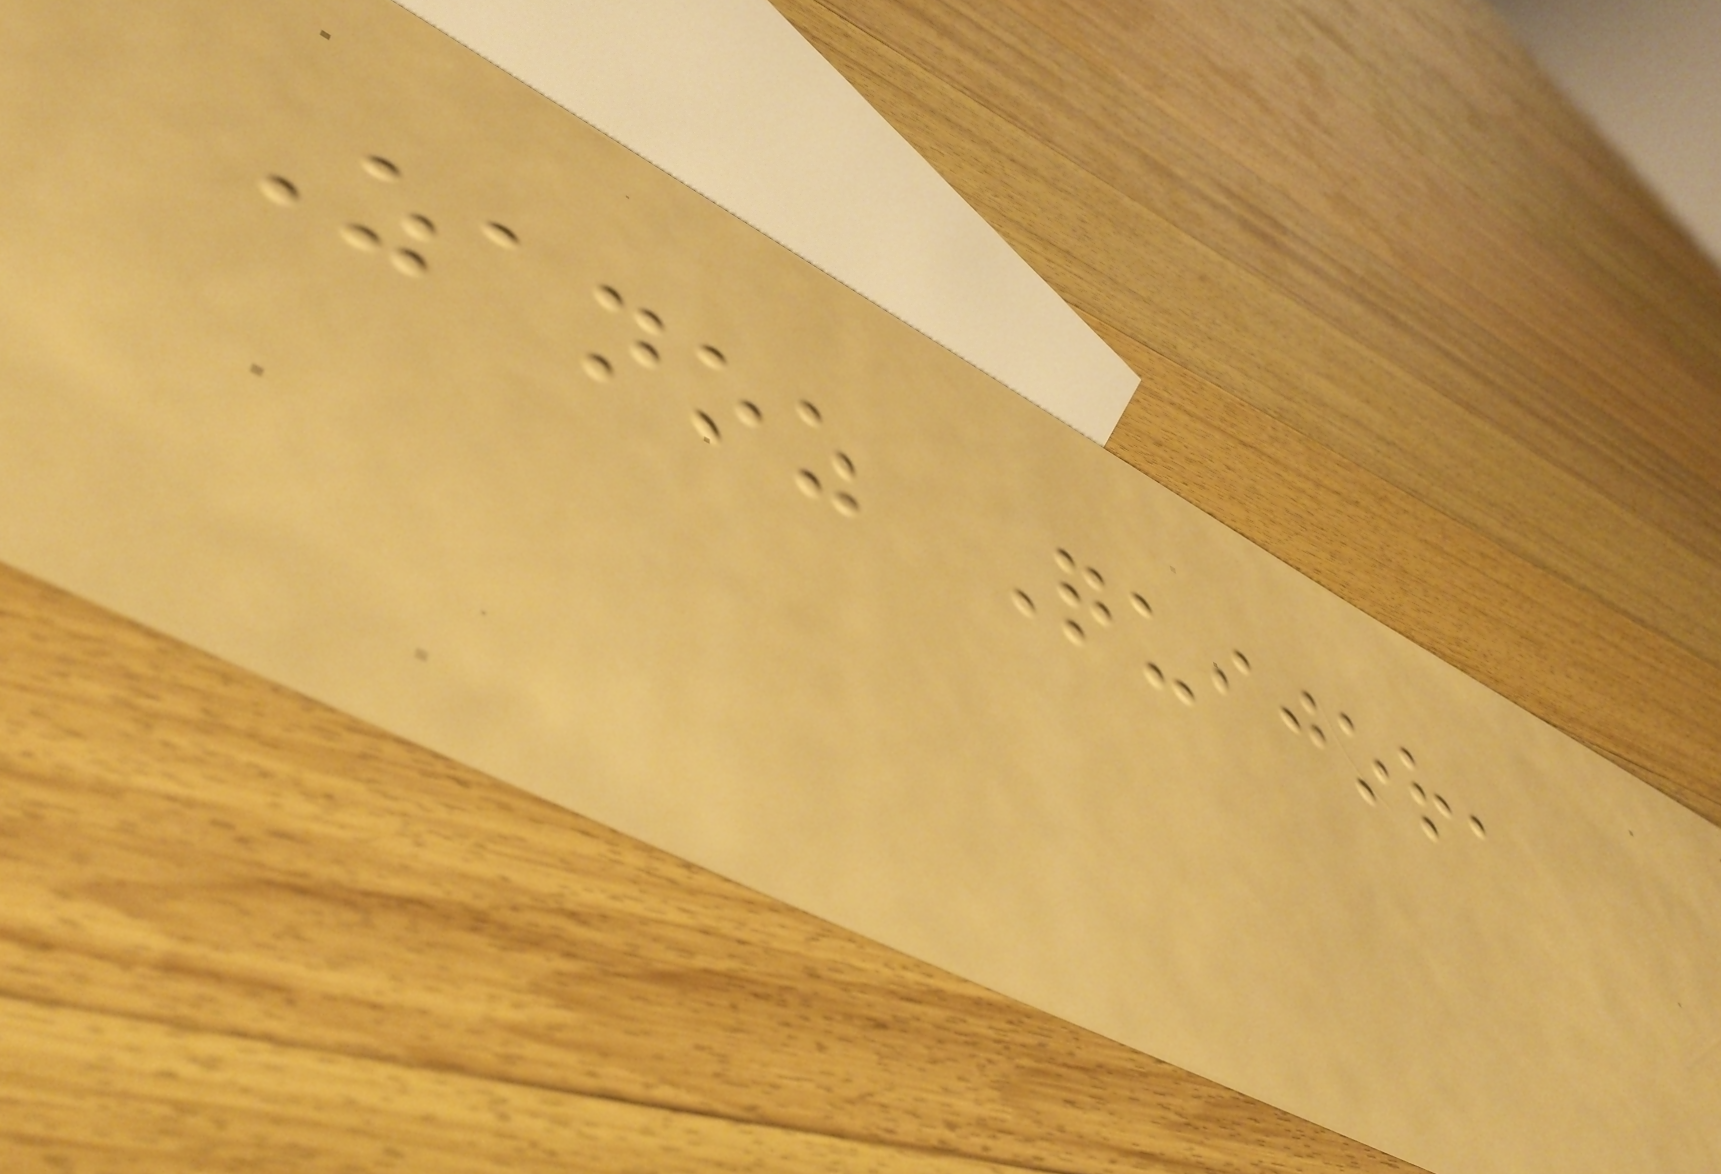Zanoz Quijor,
